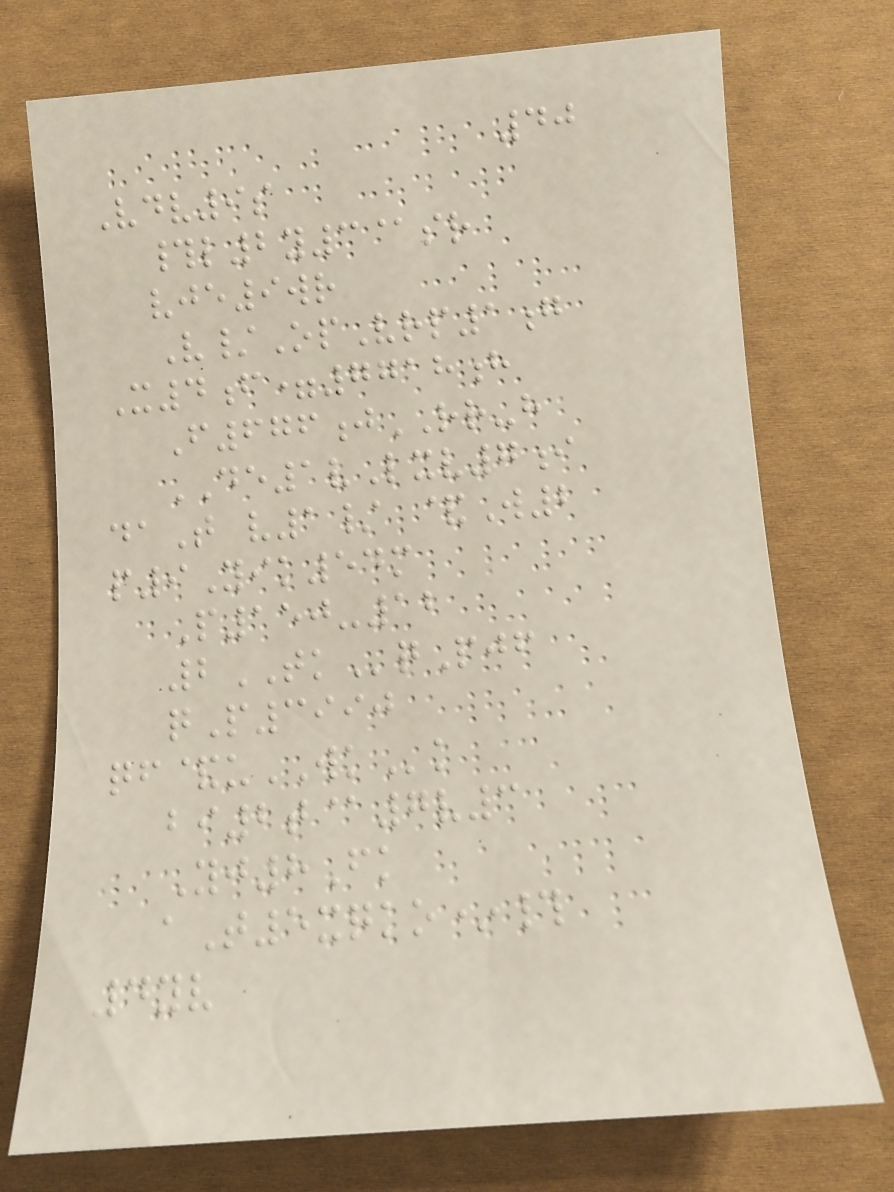40
Vdv9s
#l2y3@sr
vje9wr
V/OpVrp1g
X4f=7718h
F676jRR-h
DE1vLxv7i
daT v1/ &W2
p9Yik54m
P150-12
2TKqPjf
qP3990
qf&uWKk
bi2t@7v3
Yj8Fk
aT5xqko*#
4yv
